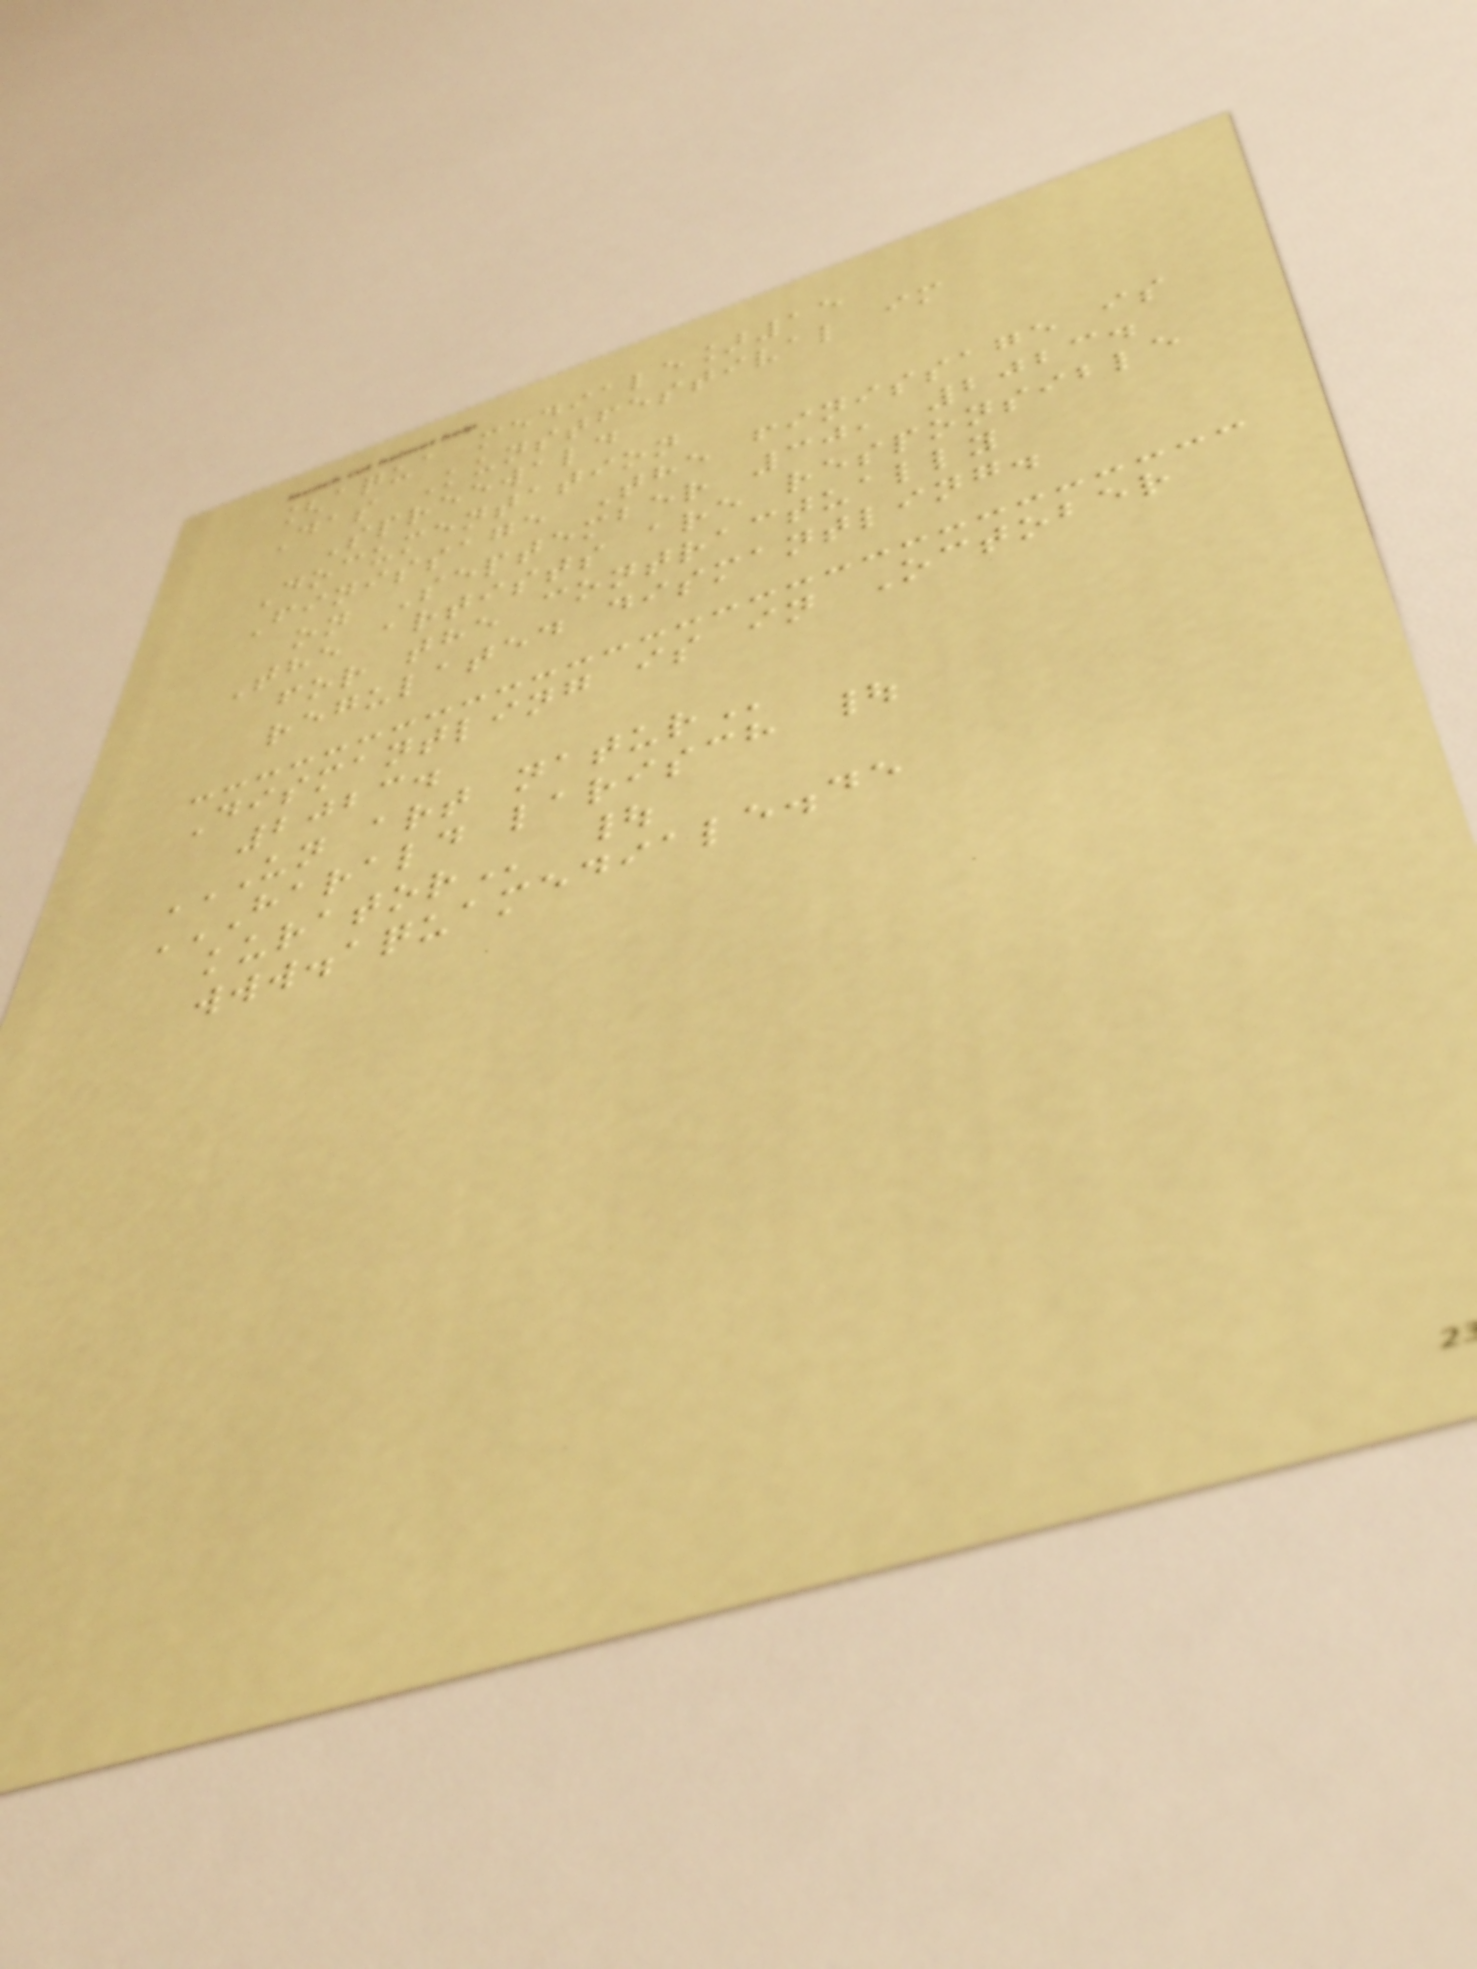[aqua mediale]15
Das Kunstfestival im
Spreewald
Documentation
Finissage The finissage is
on September 30, 2023.
The artists are responsible
for the contractually
regulated dismantling.
Dismantling is in October
2023.
UN ART NATUR
HARALD LARISCH |
KURATOR |
www.aquamediale.de
